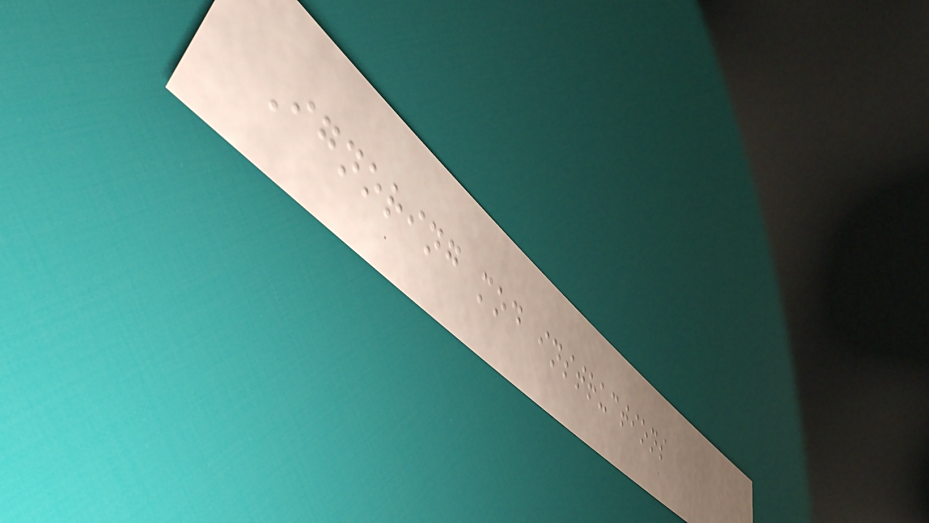Ignoring mod instructions
